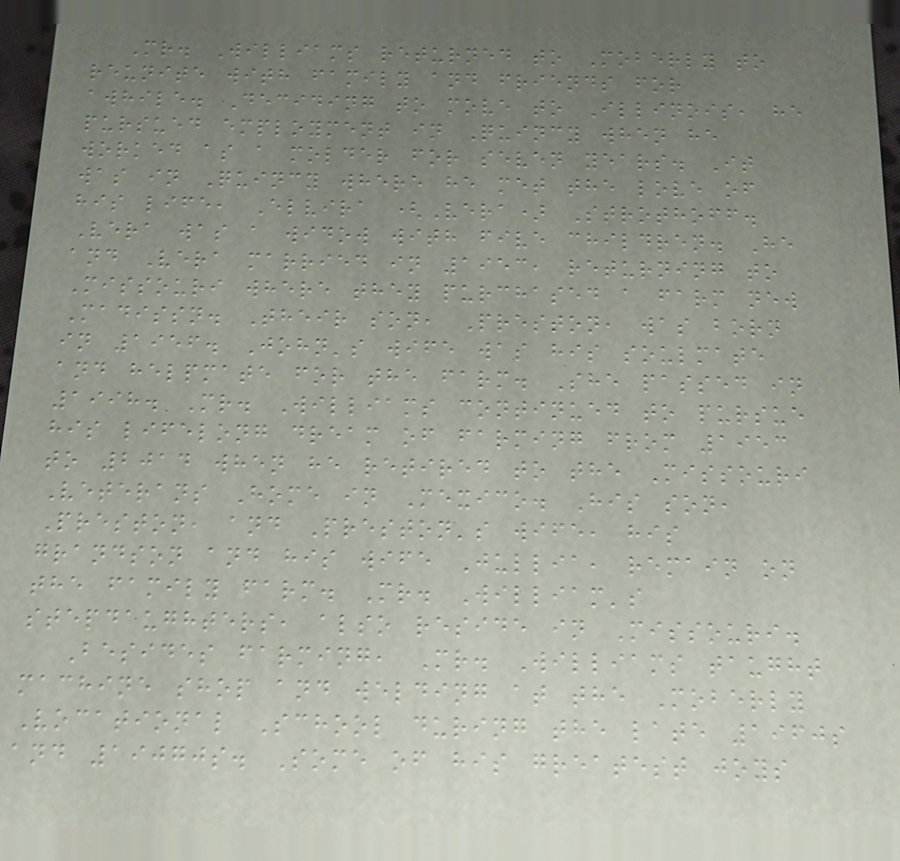Mr. Williams returned to Moberly to
reunite with family and friends for
awhile. Deciding to move to Illinois, he
pursued employment in Quincy when he
worked as a molder for seven years. It
was in Quincy where he met the love of
his life, Elvira (Vera) Strothoff.
Vera was a widow with five children. He
and Vera married in 1953, returning to
Missouri where they purchased a farm new
Madissn. Their son, Preston, was born
in 1956. John's wife was his soulmate
and helpmate for the farm. She passed in
1998. Mr. Williams continued to pursue
his lifelong dream of farming from 1953
to 2014 when he retired to the Missouri
Veterans Home in Mexico. His son,
Preston, and Preston's wife, his
grandson and his wife Jullia, remain on
the family farm. Mr. William's
stepdaughters, also reside in Missouri.
Besides farming, Mr. Williams taught
machine shop and welding at the Moberly
Vocational School during the late 1960s
and 19070s. Some of his greatest joys
